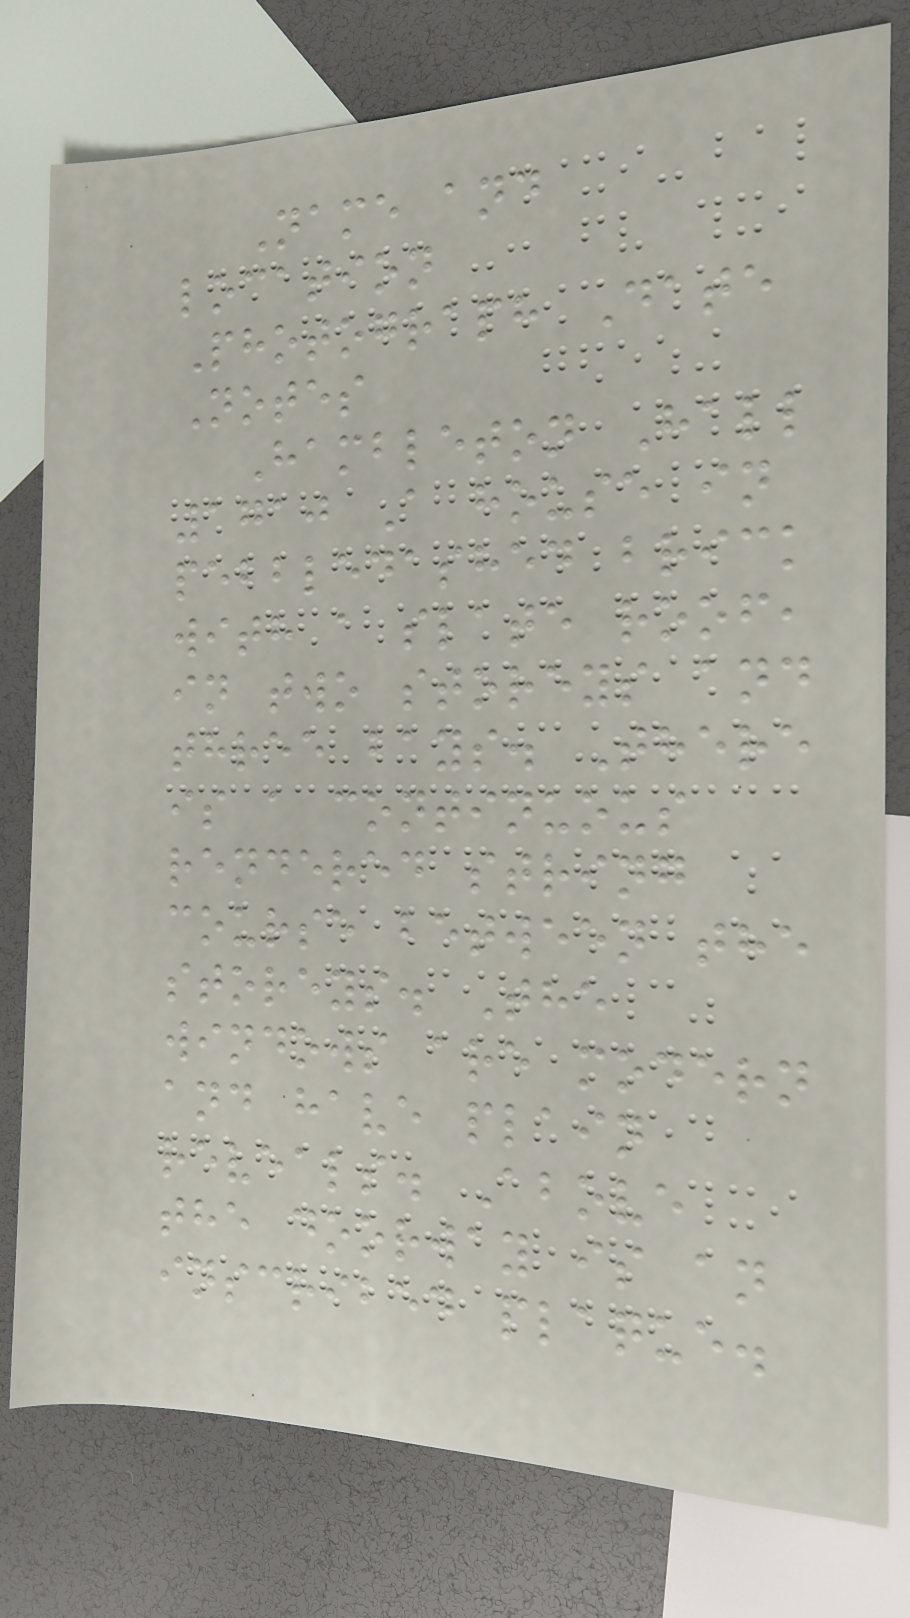Name and
location
Photograph Date
Notes
Hambleton Hall
1710 A house in
pebbledashed brick
with a slate roof,
in two storeys and
three bays. There
is a continuous
rendered string
course between the
storeys. The
windows are modern
and have plain
reveals. Above
the doorway is an
inscribed plaque.
